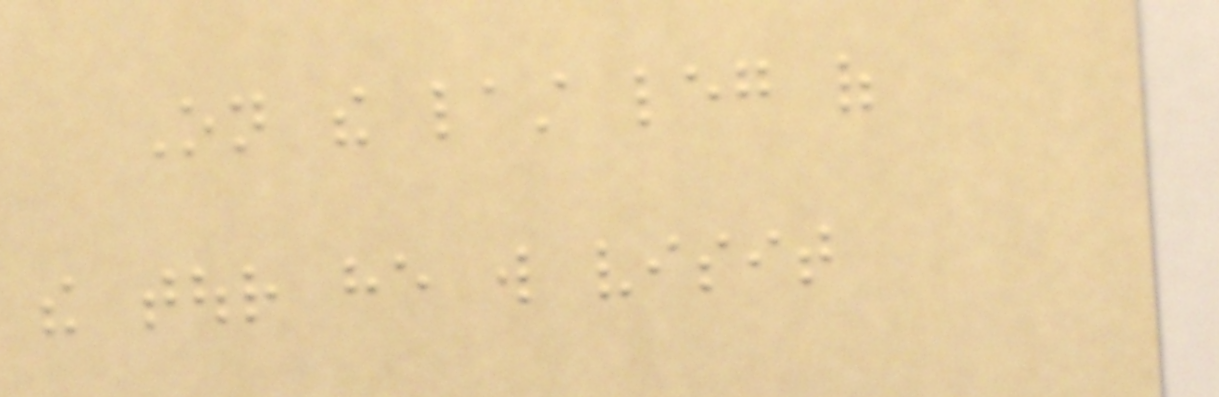On the last leg of
the tour he will visit
